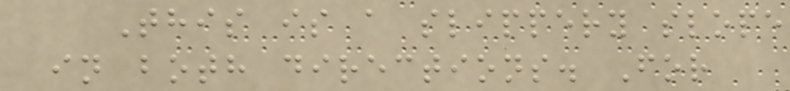This is a slippery slope
in both directions. For
